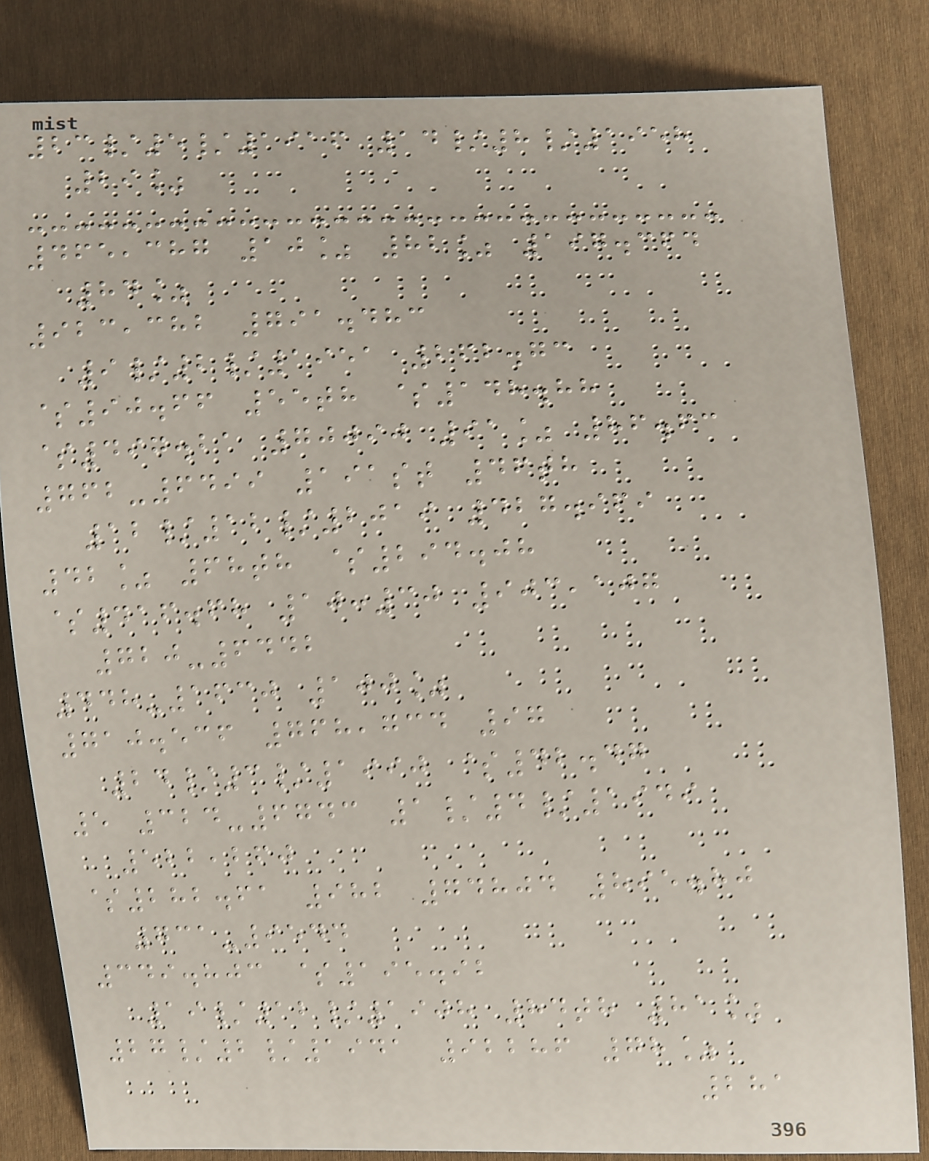23/5/1916 14/8/1958
29%
465,387 10% 82% 197.364
84%
923,382 791.483
9/2/1951 262.73
$90.66 55th $148.88
$497.21 70090 91% 86.63
762-6499 191st 46th
12/12/2019 427.969
42% 68th $294.08
$416.68 10:30 903,107
720-6442
448-1630 100%
710.536 768,734 97
24/3/1990 $42.47
5 324-6743 1/4/1949
522,260
$282.61 982 74804 895.80
731-9544
349.803 $195.92
19/12/1908 84th 81%
27/2/1941 92286 78%
281
